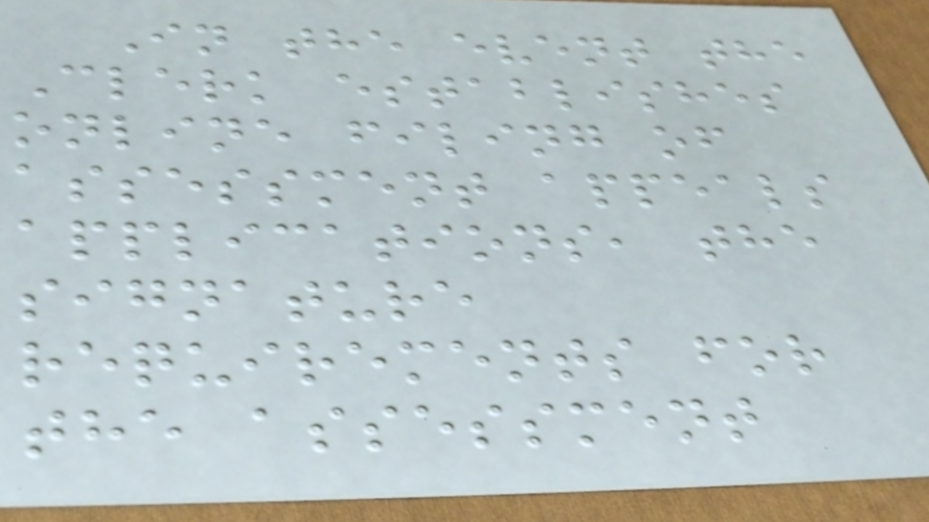In the event the
Clerk establishes
online filing of
assessment appeals
applications, the
signature
requirements for
the assessment
